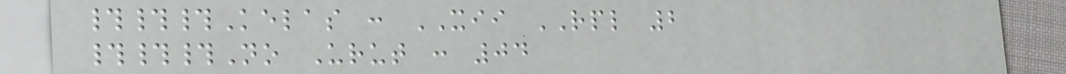###Kelas : XII RPL 2
###No Urut : 04
